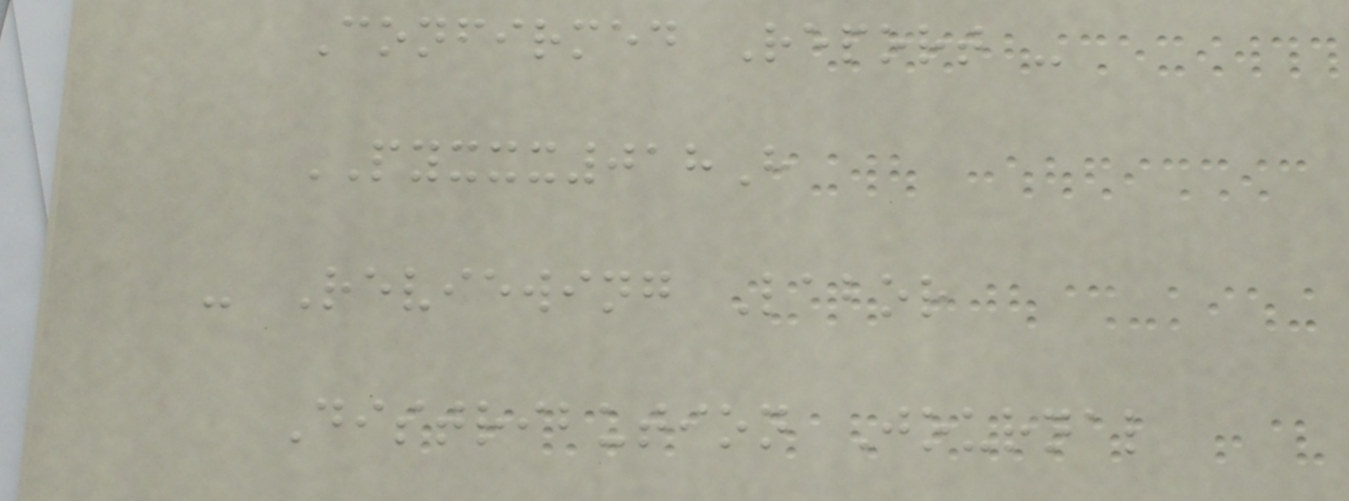Confirmed Report -
PYXXX018H
- Reviewing Labor
Distribution Journal
